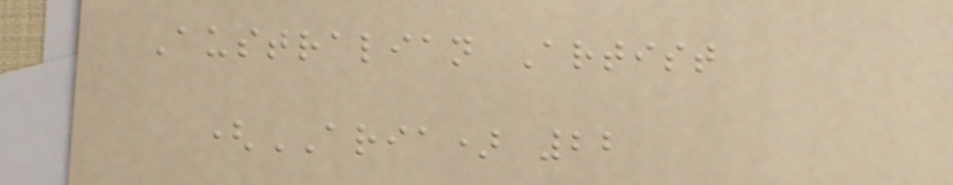Australian Artist
(ARIA) 22
